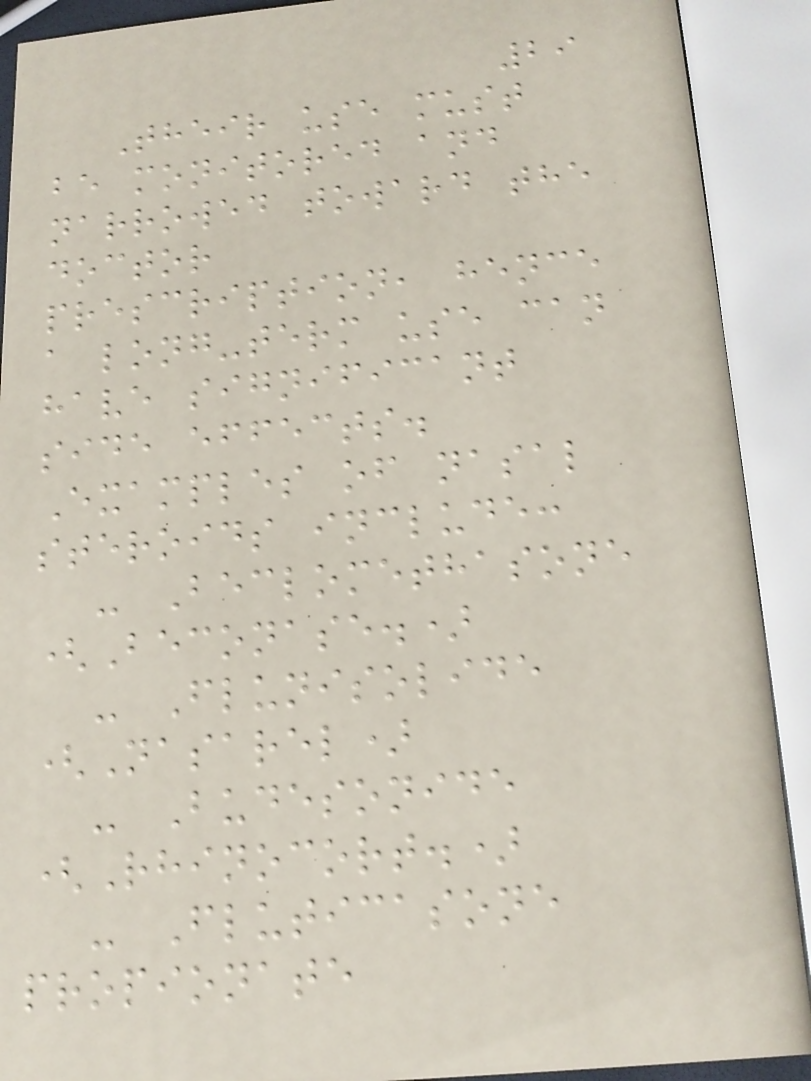29
Their use must
be monitored and
narrowed toward the
doctor
prescription, hence
a long-term use can
have significant
side effects.
Examples of nasal
steroids include:
- Beclomethasone
(Beconase.)
- Flunisolide
(Nasarel)
- Budesonide
(Rhinocort.)
- Fluticasone
propionate
